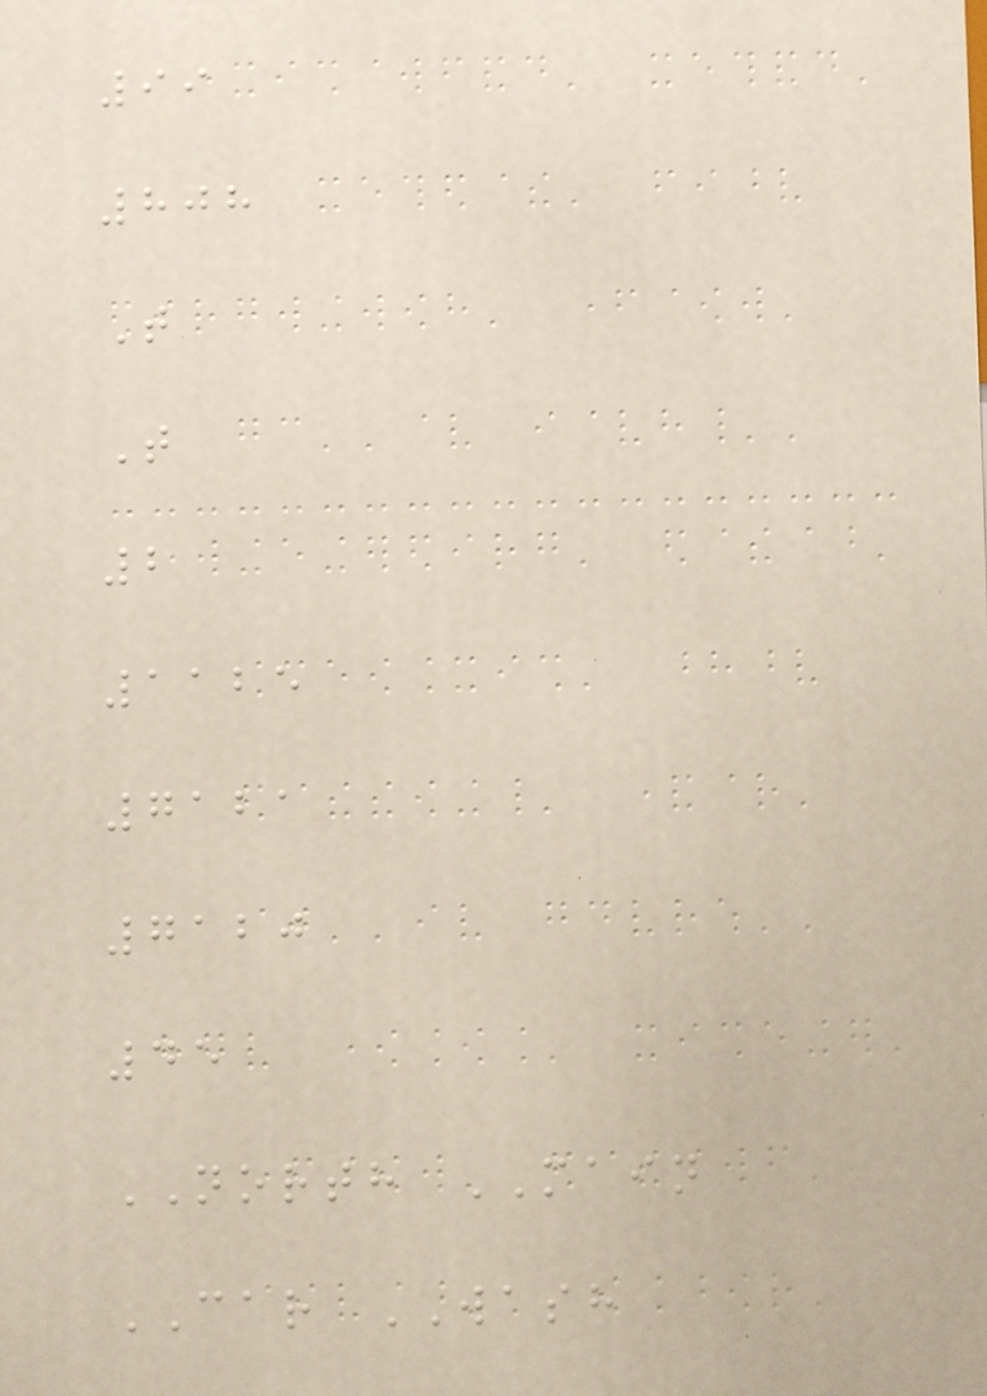99
808
T
T
2
1125
7121
7120
45
NORTH MAIN
CAR WASH
